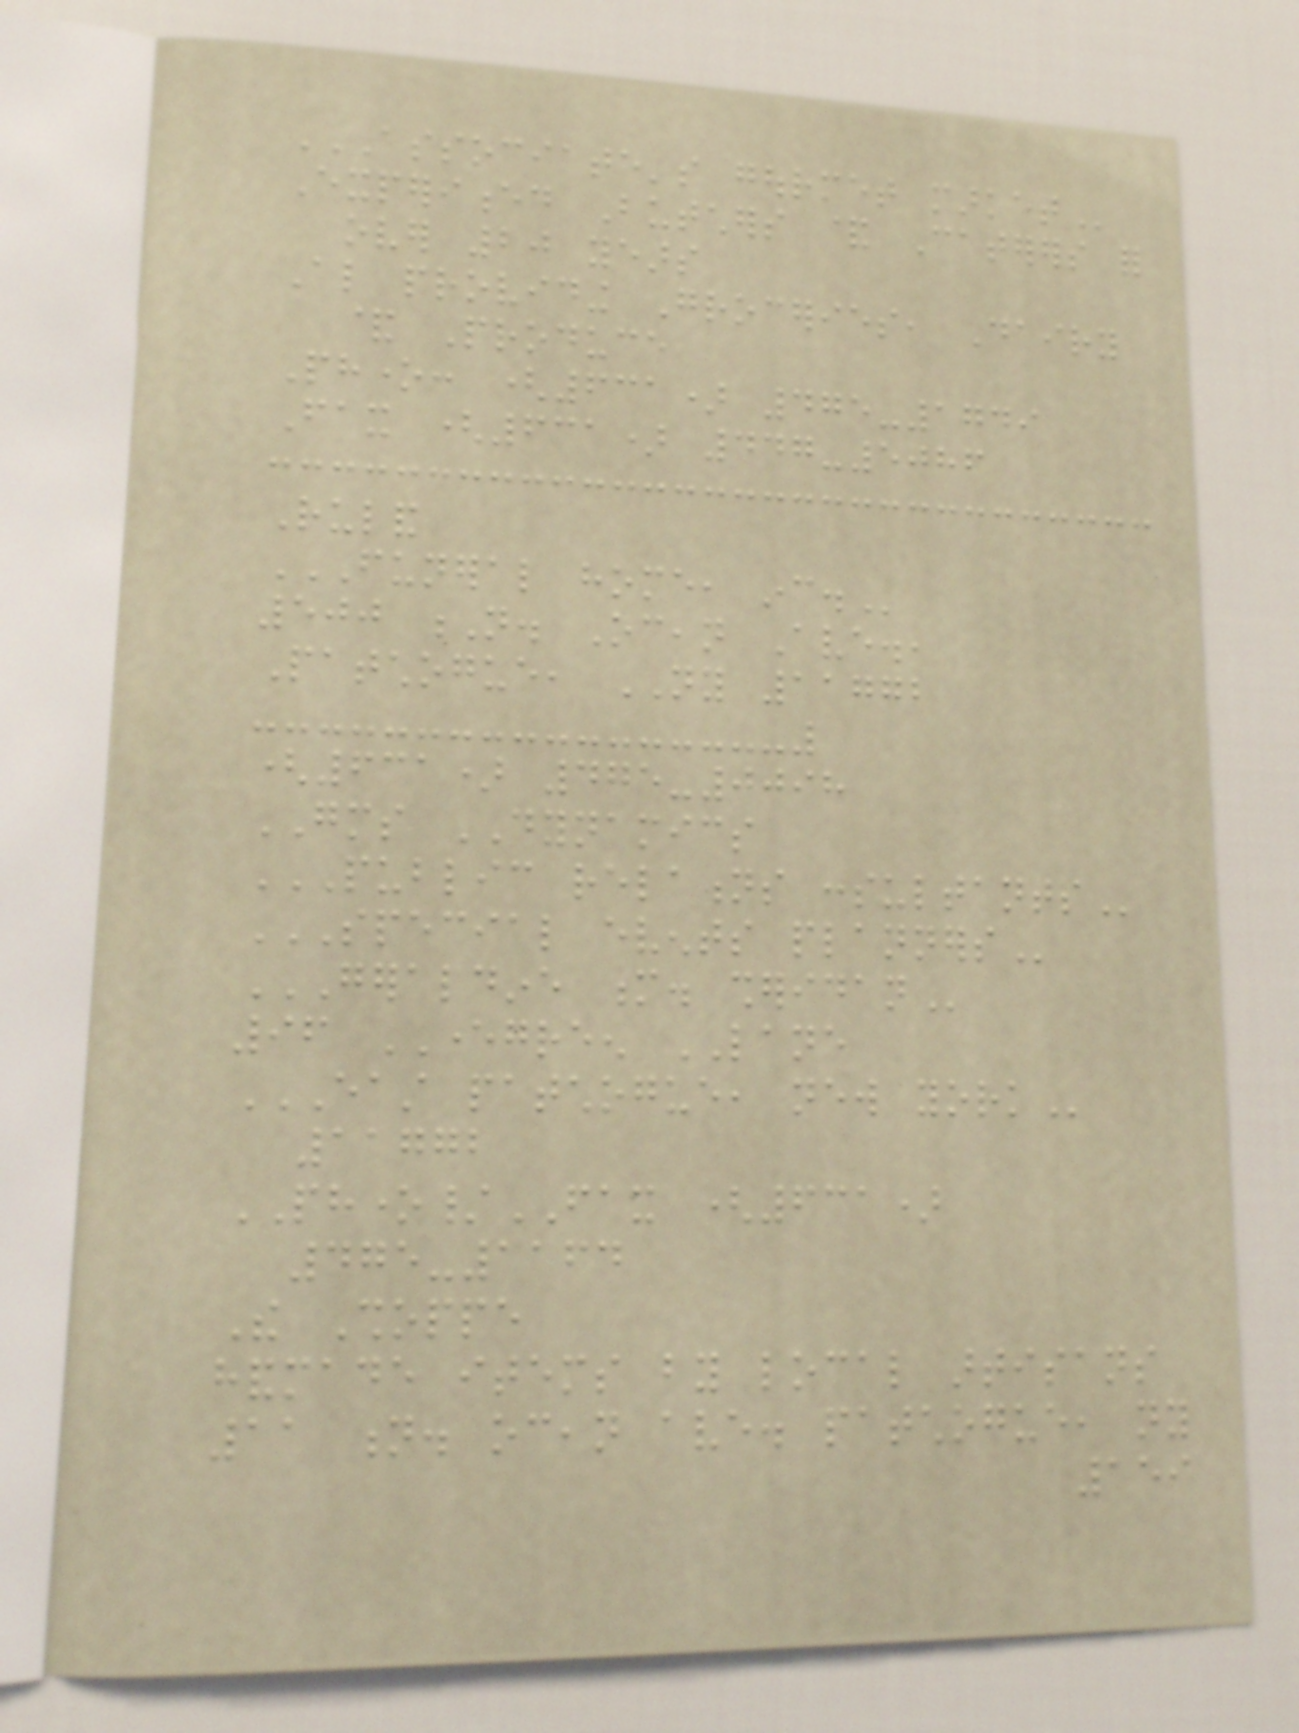ASSOCIATE'S GOURMET MARKET
Experienced Butchers & Caterers for
over 20 years
Also providing Groceries, Dairy
& Produce
Phone: (631) 475-1749
Fax (631) 447-5086
Ruland
FUNERAL HOME, INC.
500 N. Ocean Ave.,
Patchogue, NY 11772
(631) 475-0098
GMS DYNAMICS
PUBLIC RELATIONS CONSULTANTS
SPECIAL EVENTS PLANNERS
GERALDINE M. SHERIDAN
96 EVERGREEN LANE
EAST PATCHOGUE, NEW YORK
11772
PHONE/FAX (631)
475-1164
The Shoppe
handmade items by local artisans
11 n. ocean ave. patchogue, ny
159
